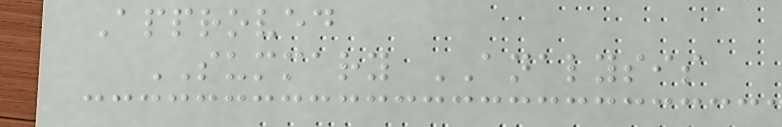Approved
SUMMARY ANALYSIS
